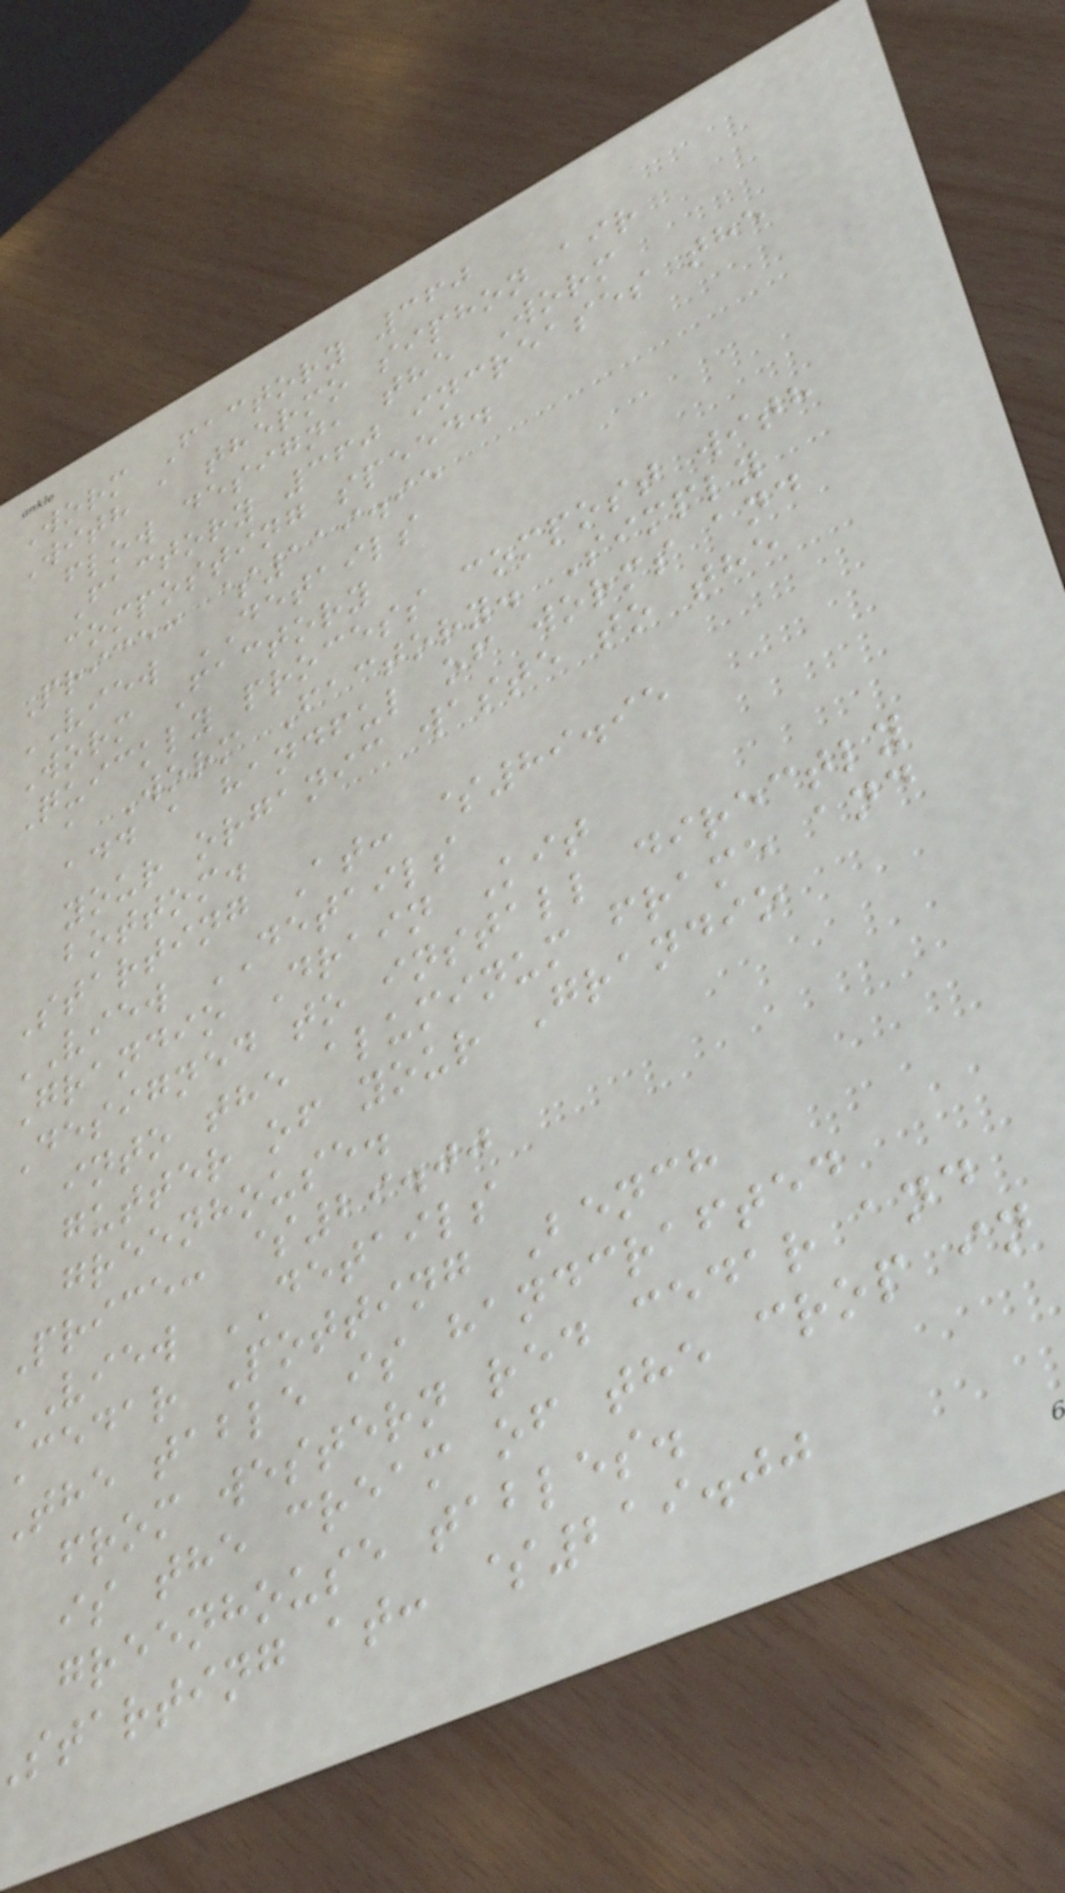Worm Factory 360
With a thermo siphon air
flow design, the Worm
Factory 360 increases the
composting speed.
Price: $119.95
VIEW DETAILS
Worm Factory
Quickly process compost with
a Worm Factory. Simply
add a handful of worms and
your organic waste to the
bottom.
Starting At: $89.95
VIEW DETAILS
Grandio Drain Kit
Designed to install directly
into the aluminum frame and
gutter of your Grandio
greenhouse.
Price: $29.00
VIEW DETAILS
Cedar Potting Bench
the table is handcrafted
from western red cedar and
is the cream of the crop in
greenhouse tables.
starting at: $219.00
